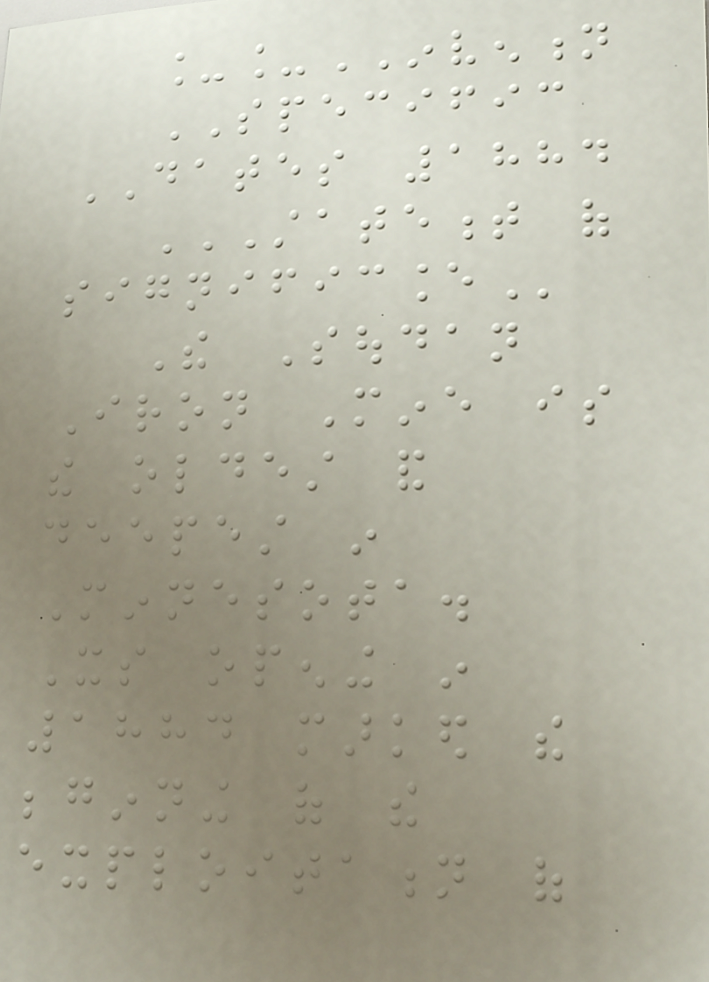__INVENTION
SPECIFIC
DATES 1884
STATEMENT OF
SIGNIFICANCE
The Soudan
Iron Mine is
the oldest and
deepest in
Minnesota.
Its opening in
1884 marked the
beginning of the
exploitation of
